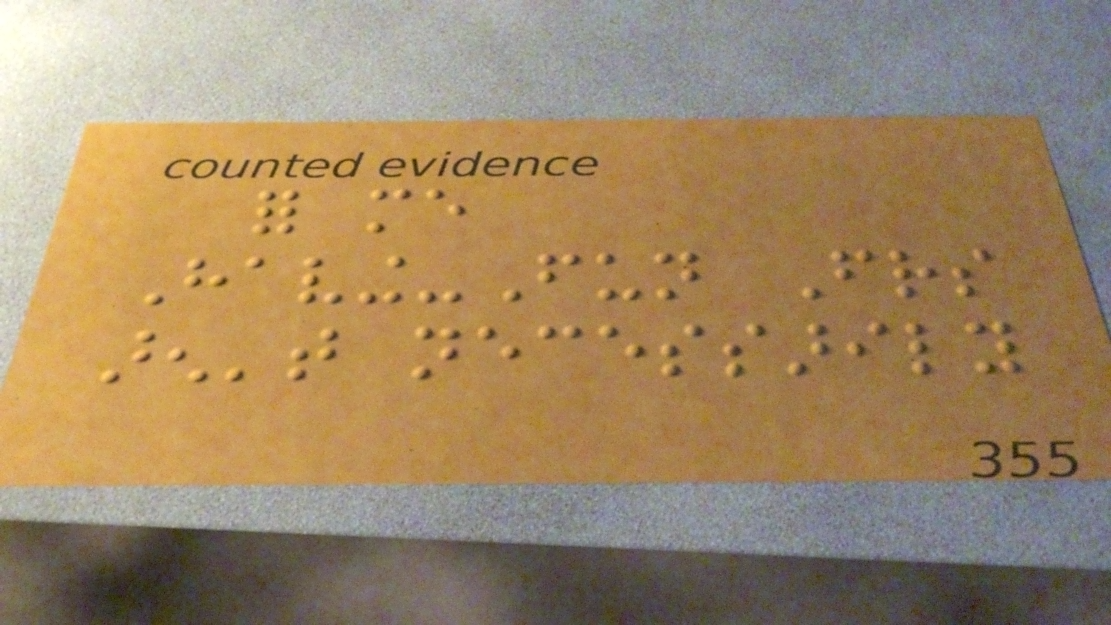for me
Having-Fun Friends
aren't necessarily
